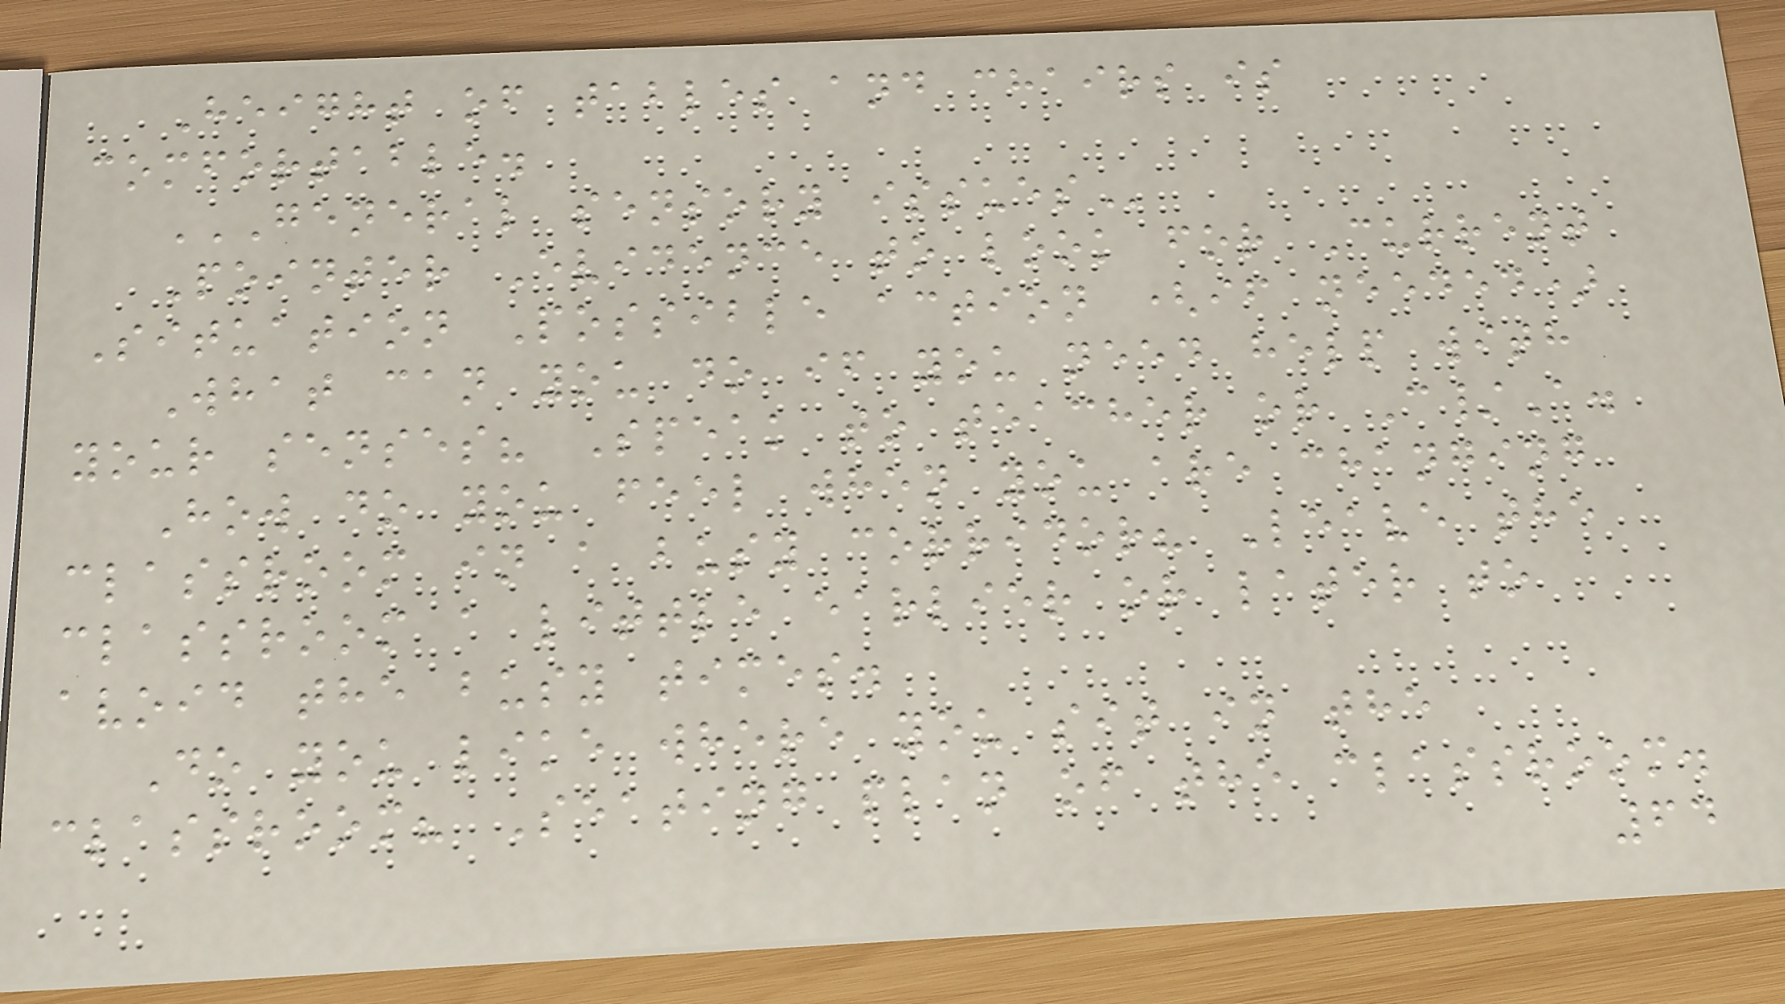Height of tables and chairs is
comfortable.
GENERAL SENSORY ISSUES
Pointer Evidence to look for Current
Situation Possible action (if needed)
What can you do if you need help with
your senses? Speak to teacher or C/A.
How do you feel when you are changing
classroom in a busy corridor? Leave the
classroom a little earlier or later to
avoid the busy times.
Do you like where you sit in the
classroom? Seating plan of the classroom.
64
